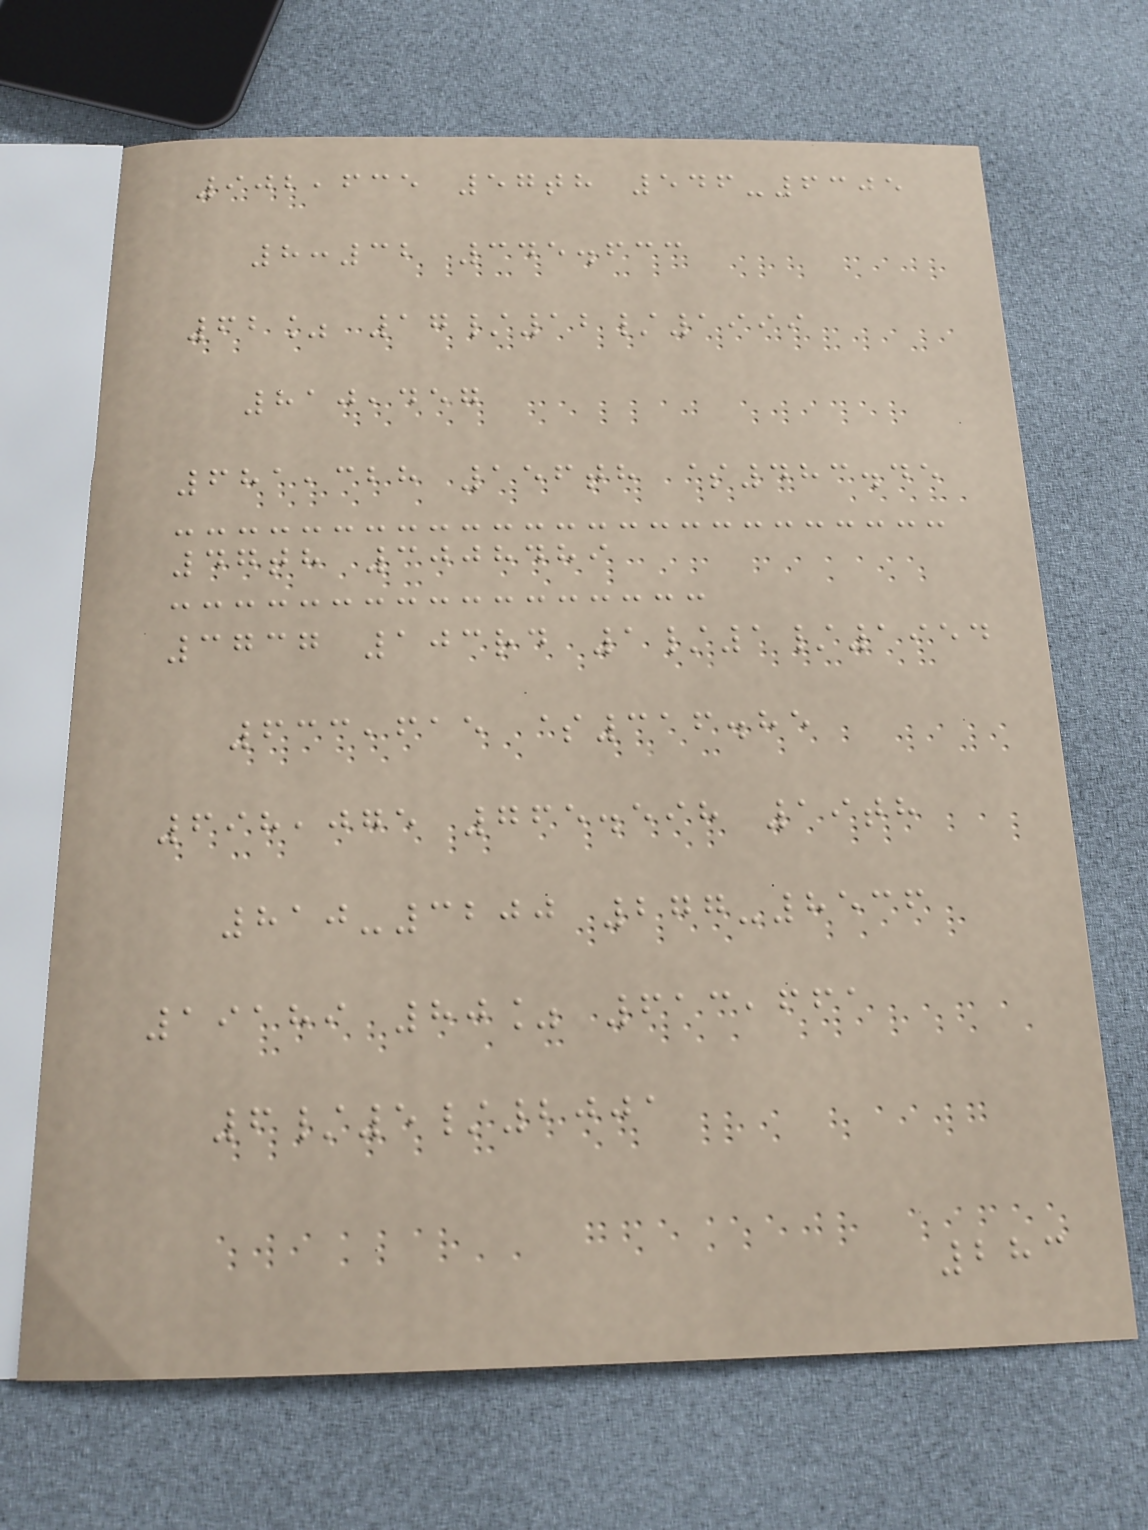902,635 57th 546-6305
8:32 345.633
62% 17/12/1999
810,457
681,328 156th $483.45
47th 3008489
3737 103rd 1/1/1954
633,615 $316.85
698,075 765.598 19th
810-3200 277-8536
19189 80% 613,661
6/5/2001
283
